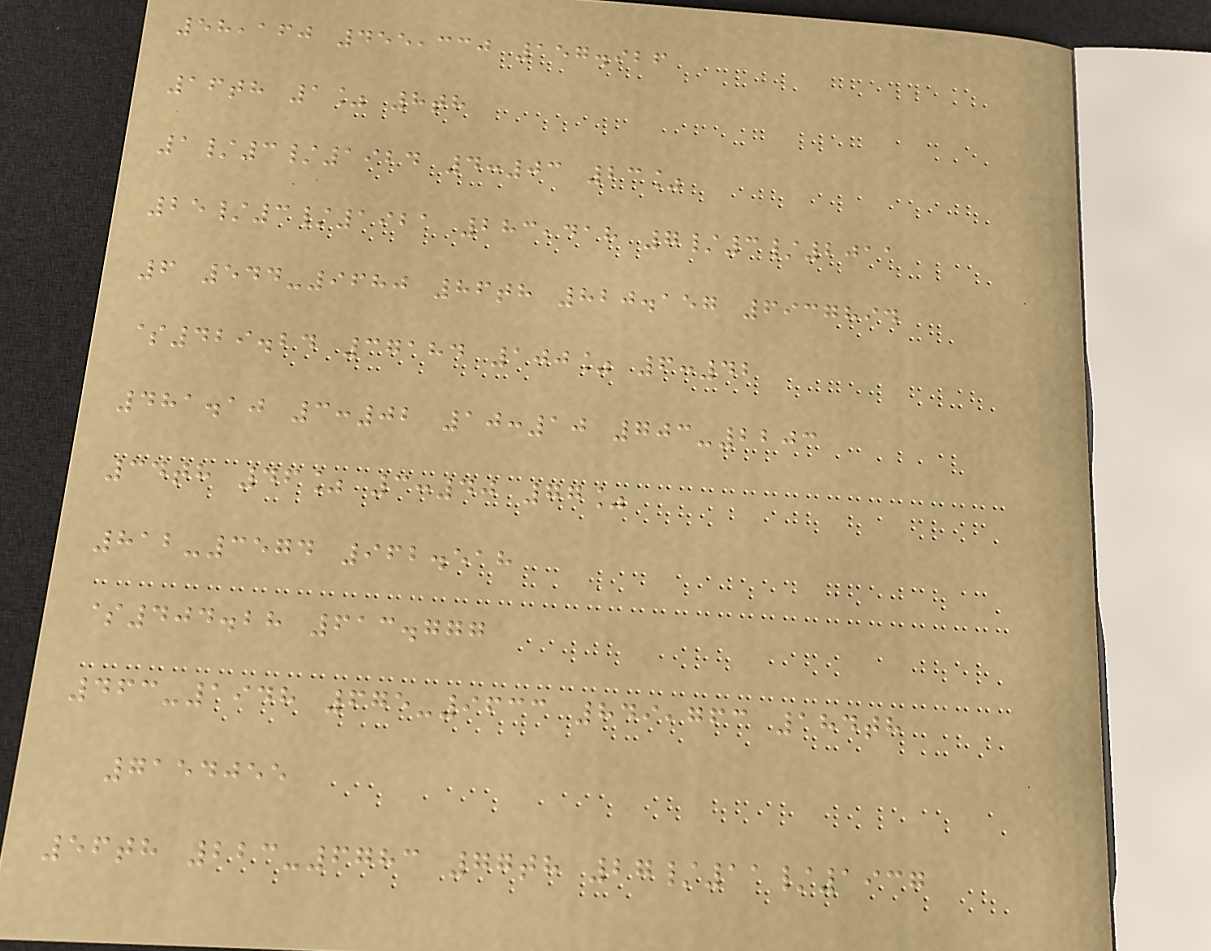58,160 455,330 157.926
16th 1% 8th
1/3/1924 4:03 23%
25/3/1921 283,418 7/3/2011
6 544-9680 86th 820.157 6937894
$429.24 37184 100% 6:42
481.10 3:02 10:10 703-2203
34th 46% 3:40 77%
812-3574 962.518
$404.28 613.777
463-1948 675-9633 849,763 184th
7154055
56th 223-6783 77th 27/11/1937
